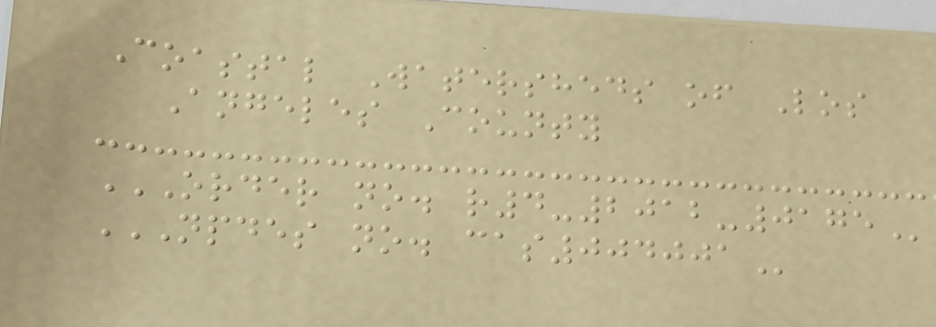Coastal Watersheds of Los
Angeles County
ORDER NO. R4-2012-0175
NPDES NO. CAS004001
